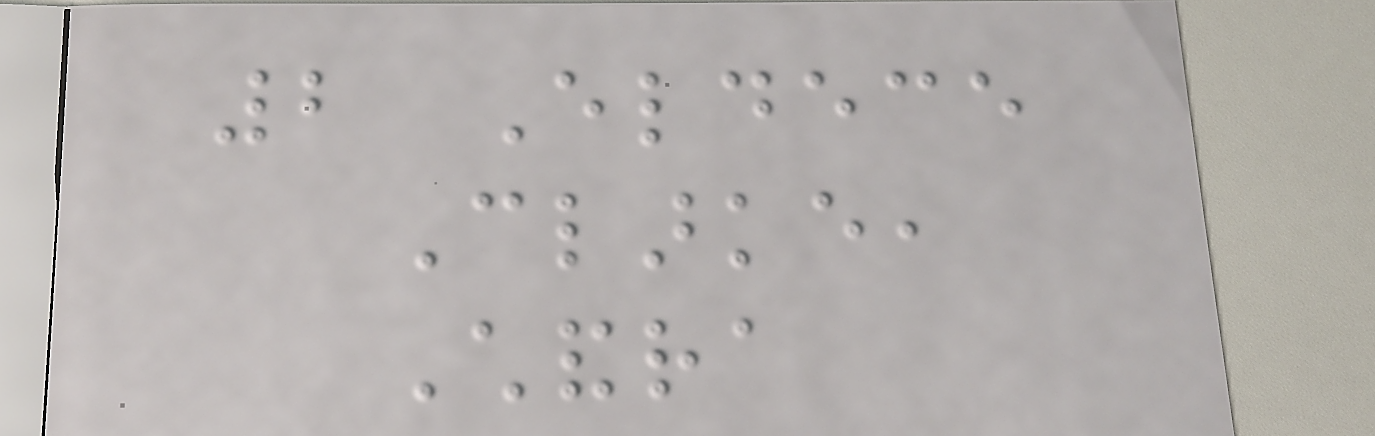2 Eldece
Clarke,
Chandra
